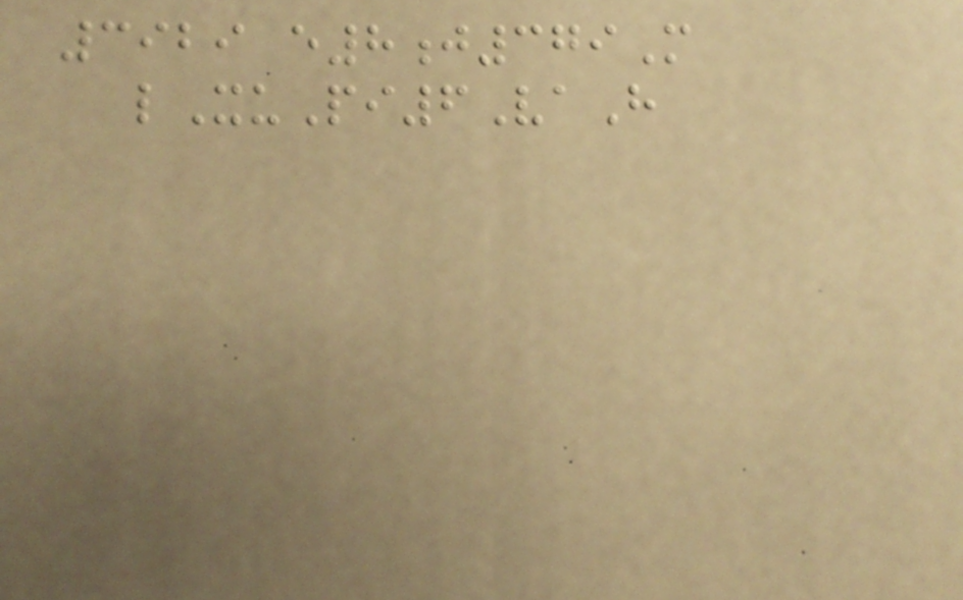3929 e8j379M
lXuPi6VaH
